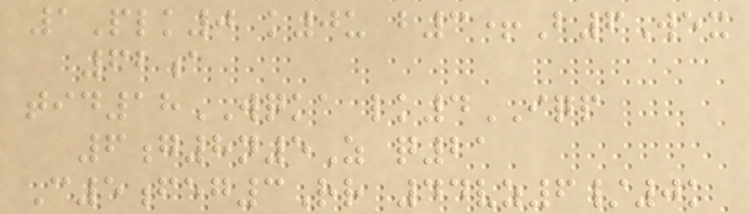1Plk0 k0u b3+B6Wex
62a
tid18WQKA lk4IQP
6g8n5Z q21
C5feg3Rr 44vz6/0k
